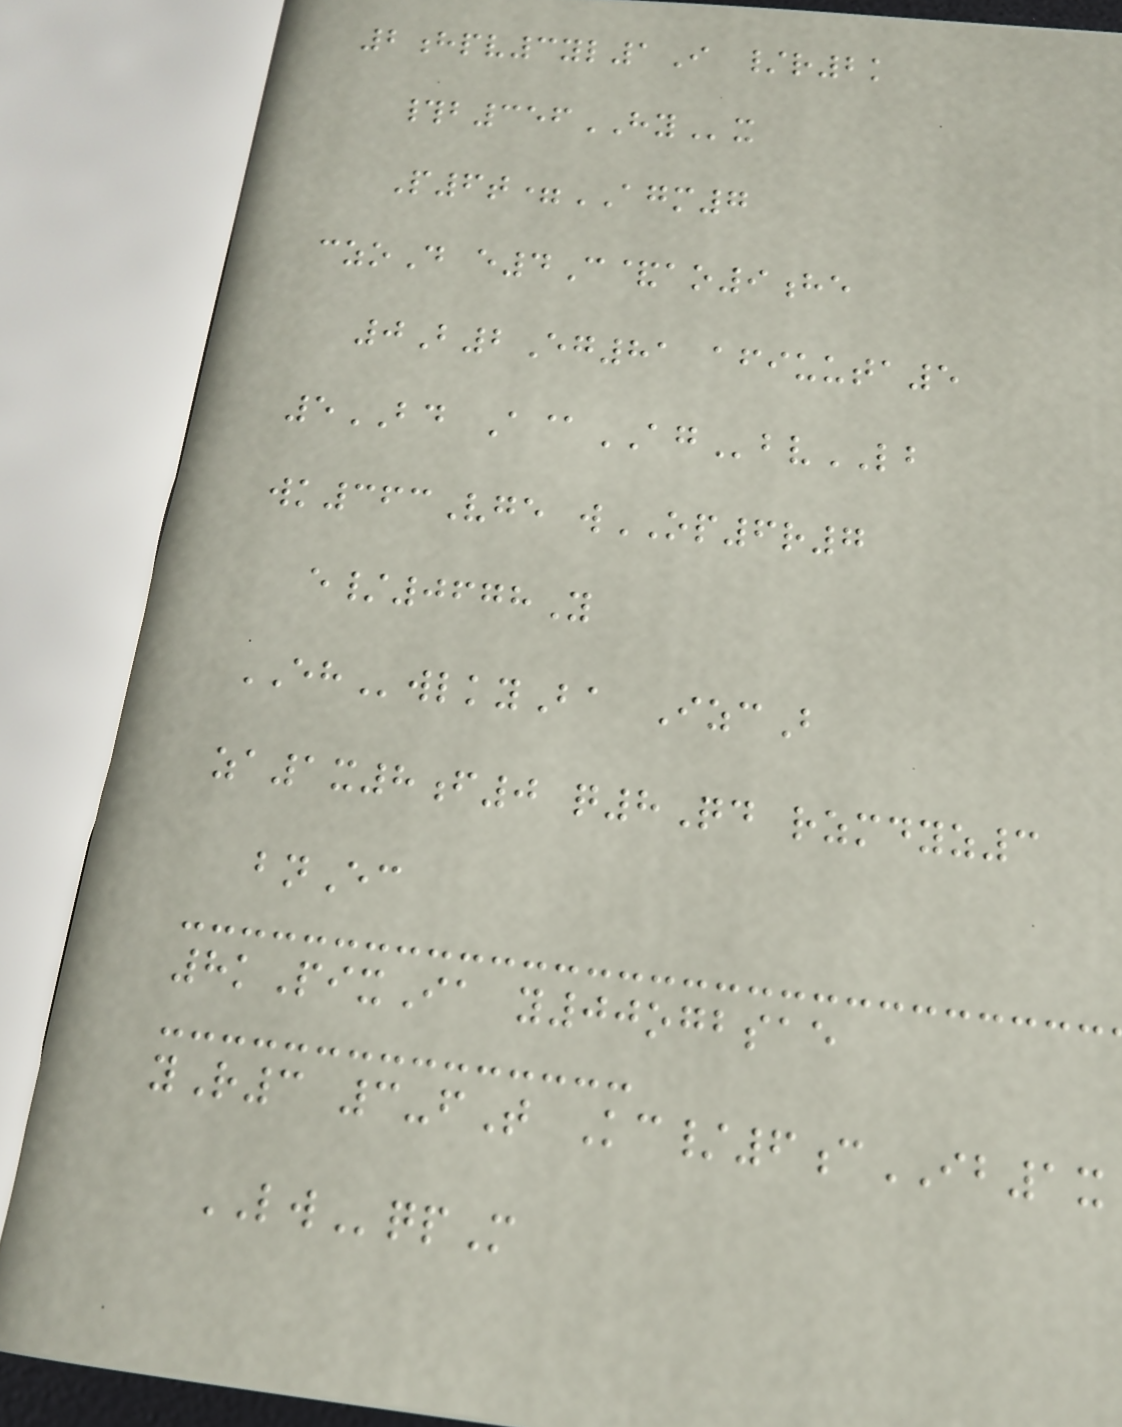2hpv3yl1I /r2k
#b356HYx
P6t=AGM7
czoD e4C&ao9he
0B2Eg81 afiuuta5
5BD A@AGbvLB
wk363Vge wOP6r7
e/0678Y
EHwlkyBa IzcB
za1x8f0 q8Qd rzmdyz3
bnEc
8kPixIa y00ogbsae
yR3 3-fT Kc/6cIB1x
LWqpM
